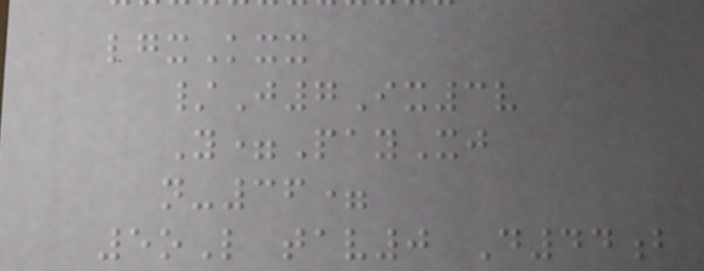lgxKxx
/J7Ix3v
Y=PayXj
n-36=
5oL tav0 D44b
